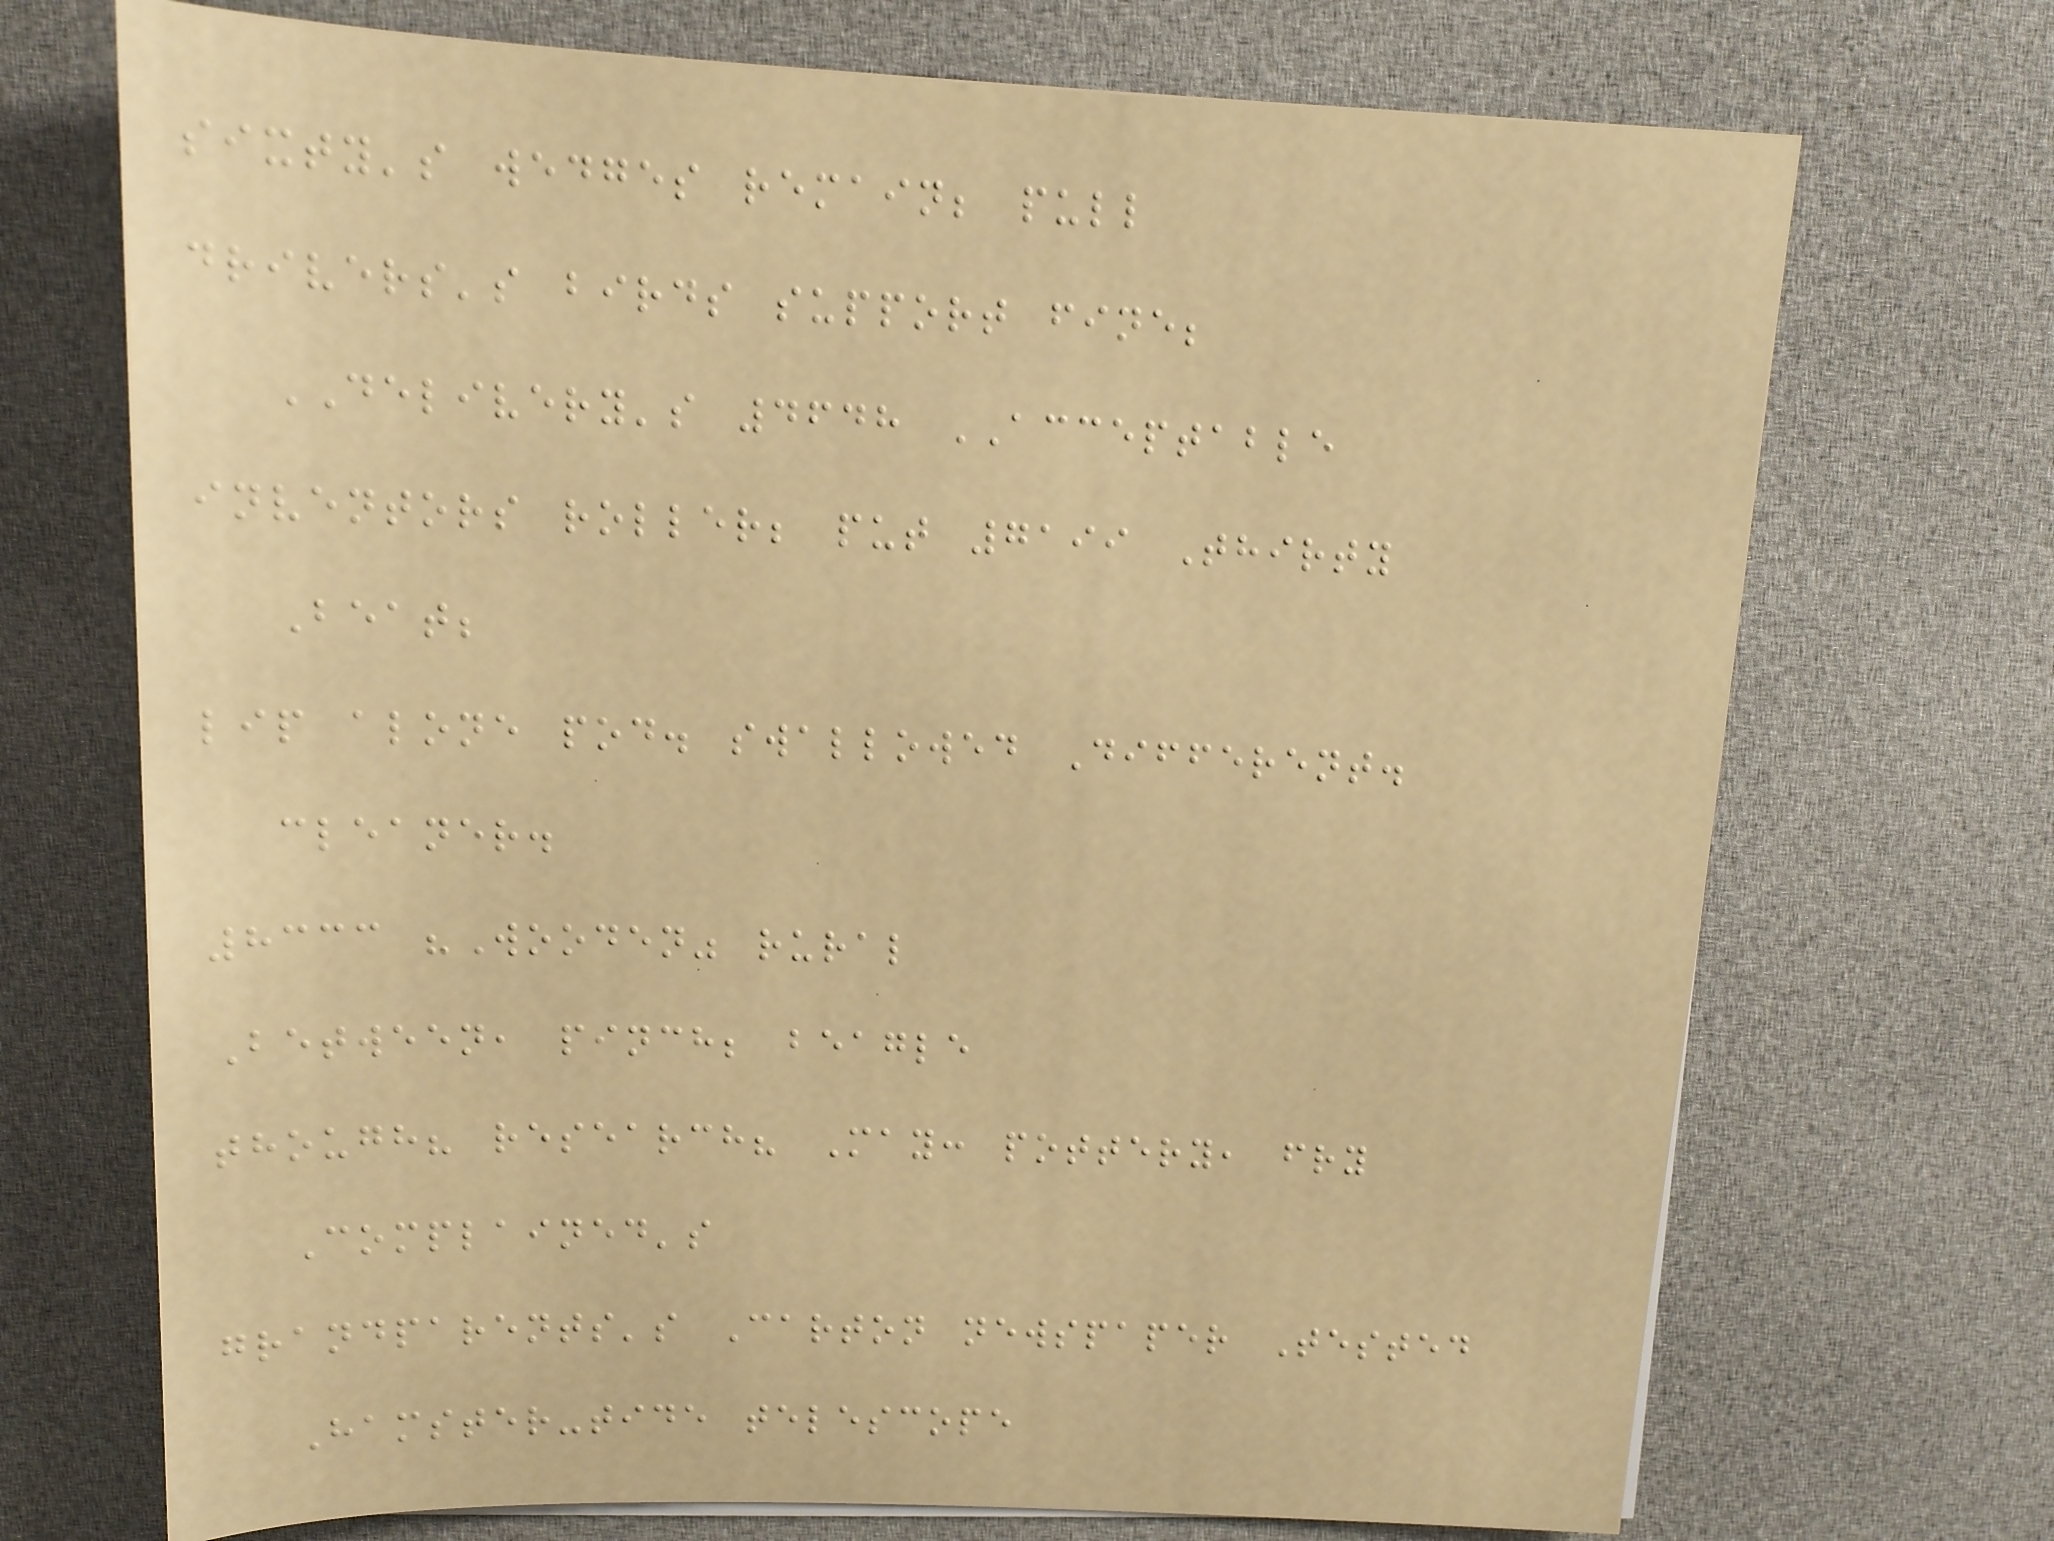sixty's wedges remain; pull
drivers's birds support fine;
DELIVERY's 4648 ACCEPTABLE
inventors roller; put 7199 Thirty
Beat;
lip alone pod. swallowed Different.
cleaner.
8333 "Wooden" rural
Between, pinch; beagle
though? research? May: pottery, fry
Complained's
grandparents's Carton newspaper Tested
Hamster-tide telescope
